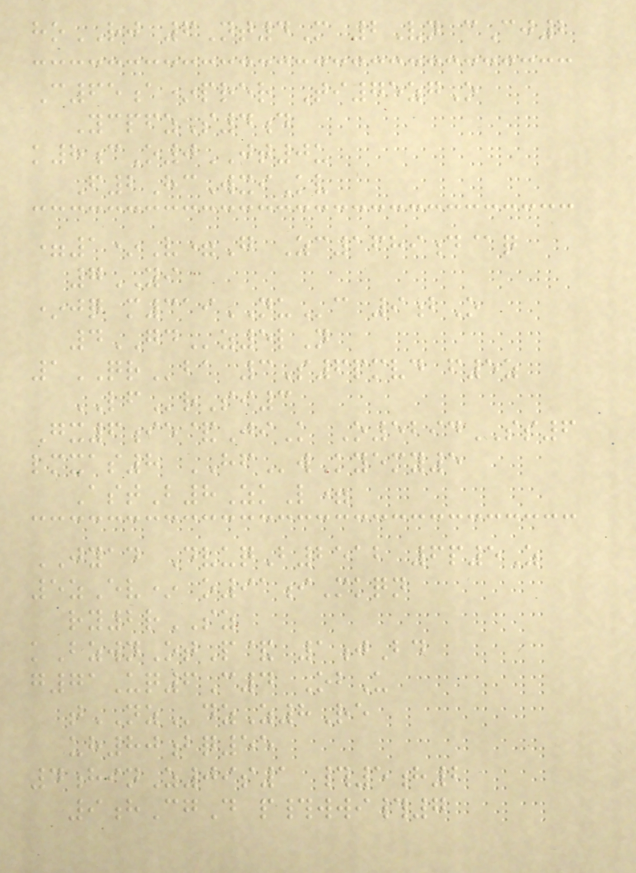hoRJ 6Nt4M 2Vn cCj2
C65a*prer Ti75zgO
YcpfzS4d
k8cO0JT0u
F2HcWxiKv
=1*V=G Zc1689d@q
7YI
*jq m319NUc 9bO
4GDz5lN
1QRba 3S6pmvd f5z
LFrSi3
Gx6ie&JiK O5294SS6
lmxas8 HFwKyemy5
AstB8ZkL=
JYAD DvuqB2512 6p5Z
5zEv* o91iMkqn
ry2rSZ
kBzwnOtP& 1jBd
g71Uq6C4 ObU
tNZdzZ8Re
uh80bq55
4hinZ09s1 #5h2
9hCgD p#wwi#7
